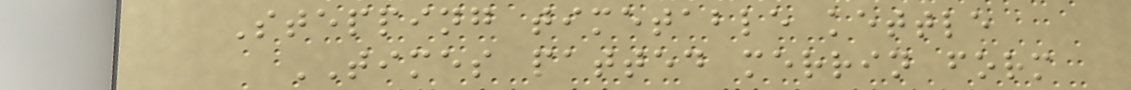Stepping timetable kettle
TIMES patted merrin form
